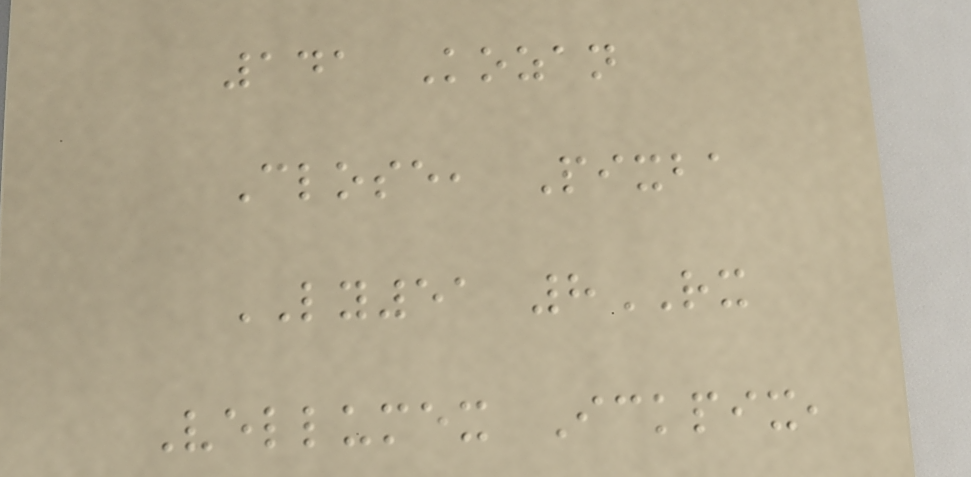141 Kozan
Close, Pixba
LY51 8RX
Vellumex Ickpix,
